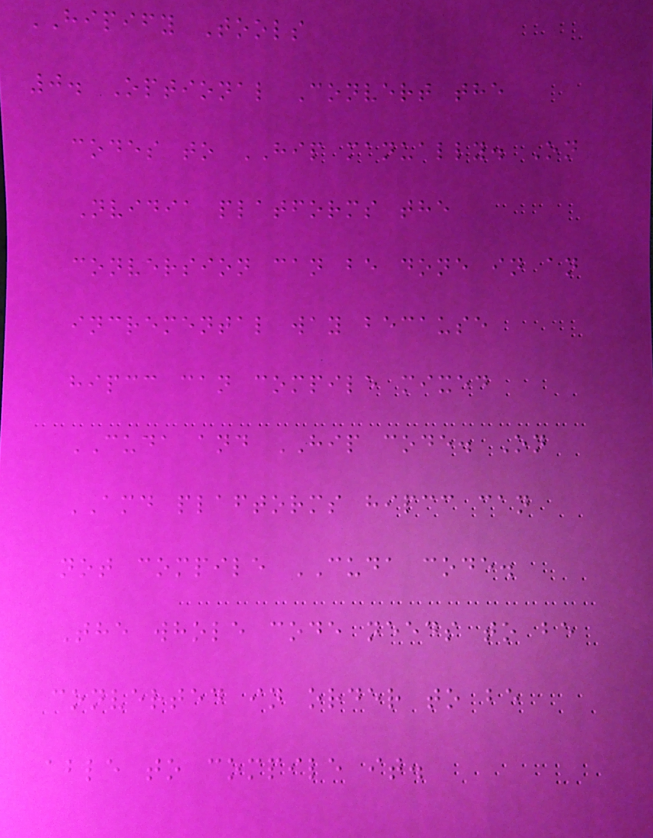HIPIFY Tools
0. Optional Convert the
codes to HIP manually. On
Nvidia platforms the
conversion can be done in an
incremental way because
hipcc can compile mixed
CUDA and HIP code. On
AMD plaftorms hipcc can
not compile CUDA code.
The whole code needs to be
converted in order to be
able to compile it.
